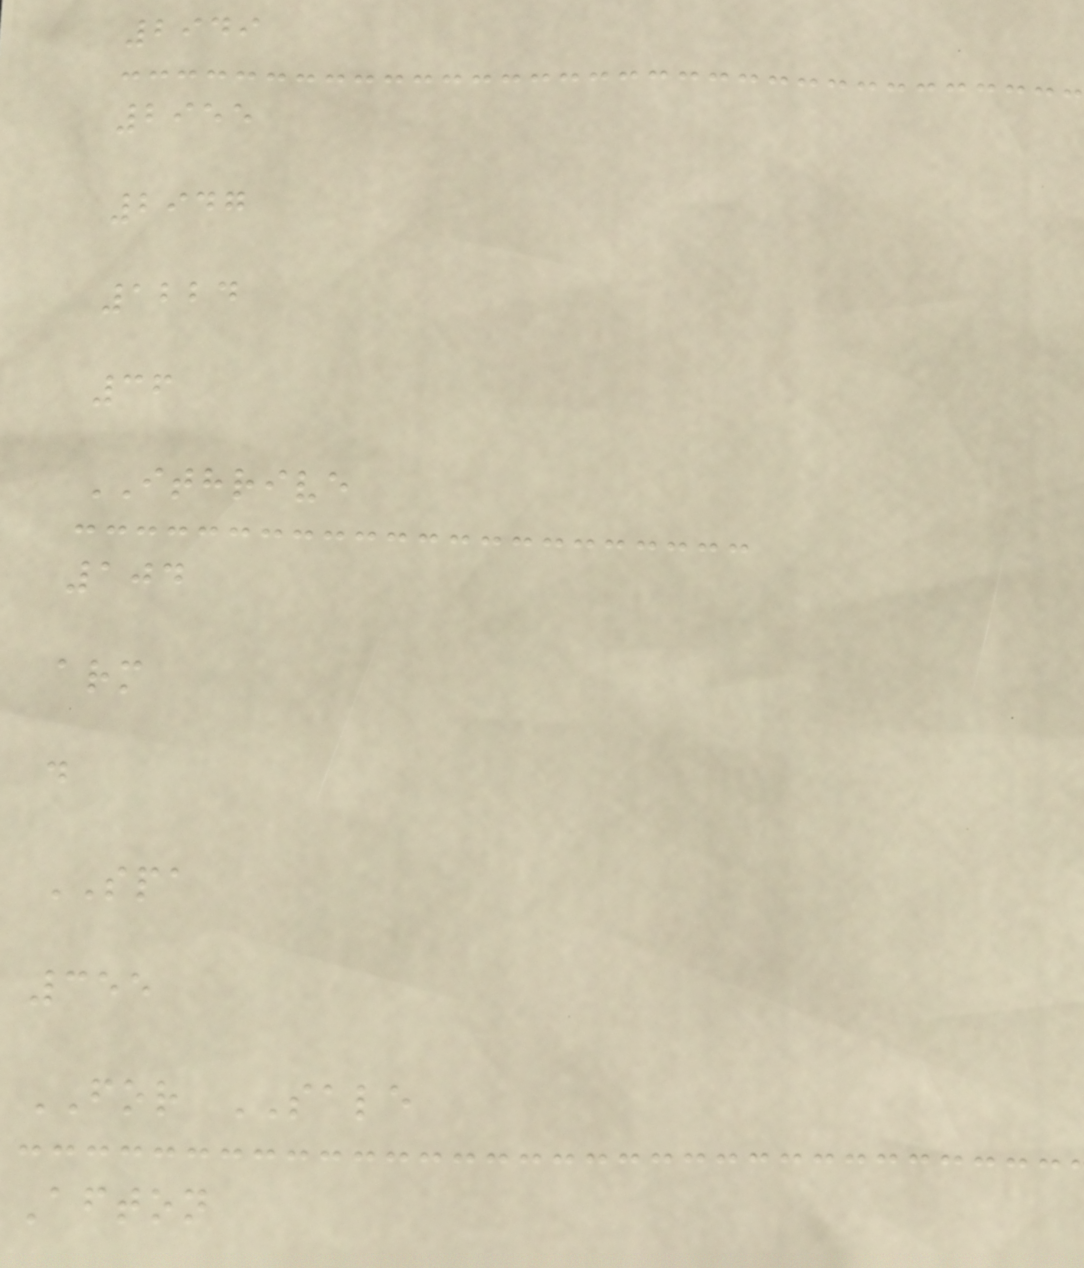2949
2955
2947
1224
36
ITHRIVE
104
arm
d
SPA
355
FOR SALE
Afton
